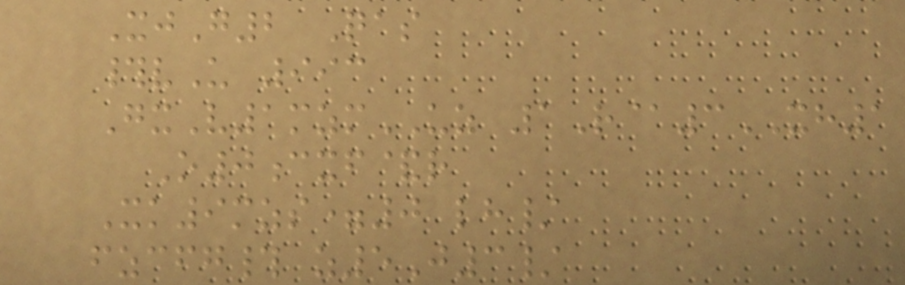XjG2 Qas
#vU 993
GxV1mzmUZ 1R@3XH1
O0cxf&r
Xk9mzs=0 lh/
fzcfg# z5J3/
